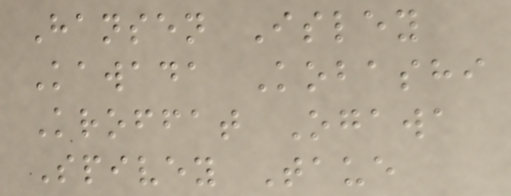Hansen Isley
Kawada Kobashi
Kroffat Ogawa
Spivey Taue
